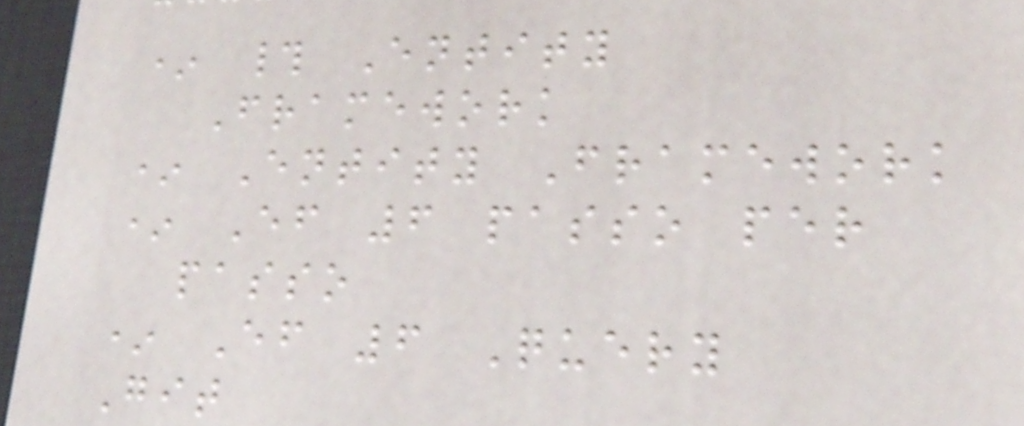* # Entity
Framework
* Entity Framework
* Ef 6 passo per
passo
* Ef 6 Query
Git
